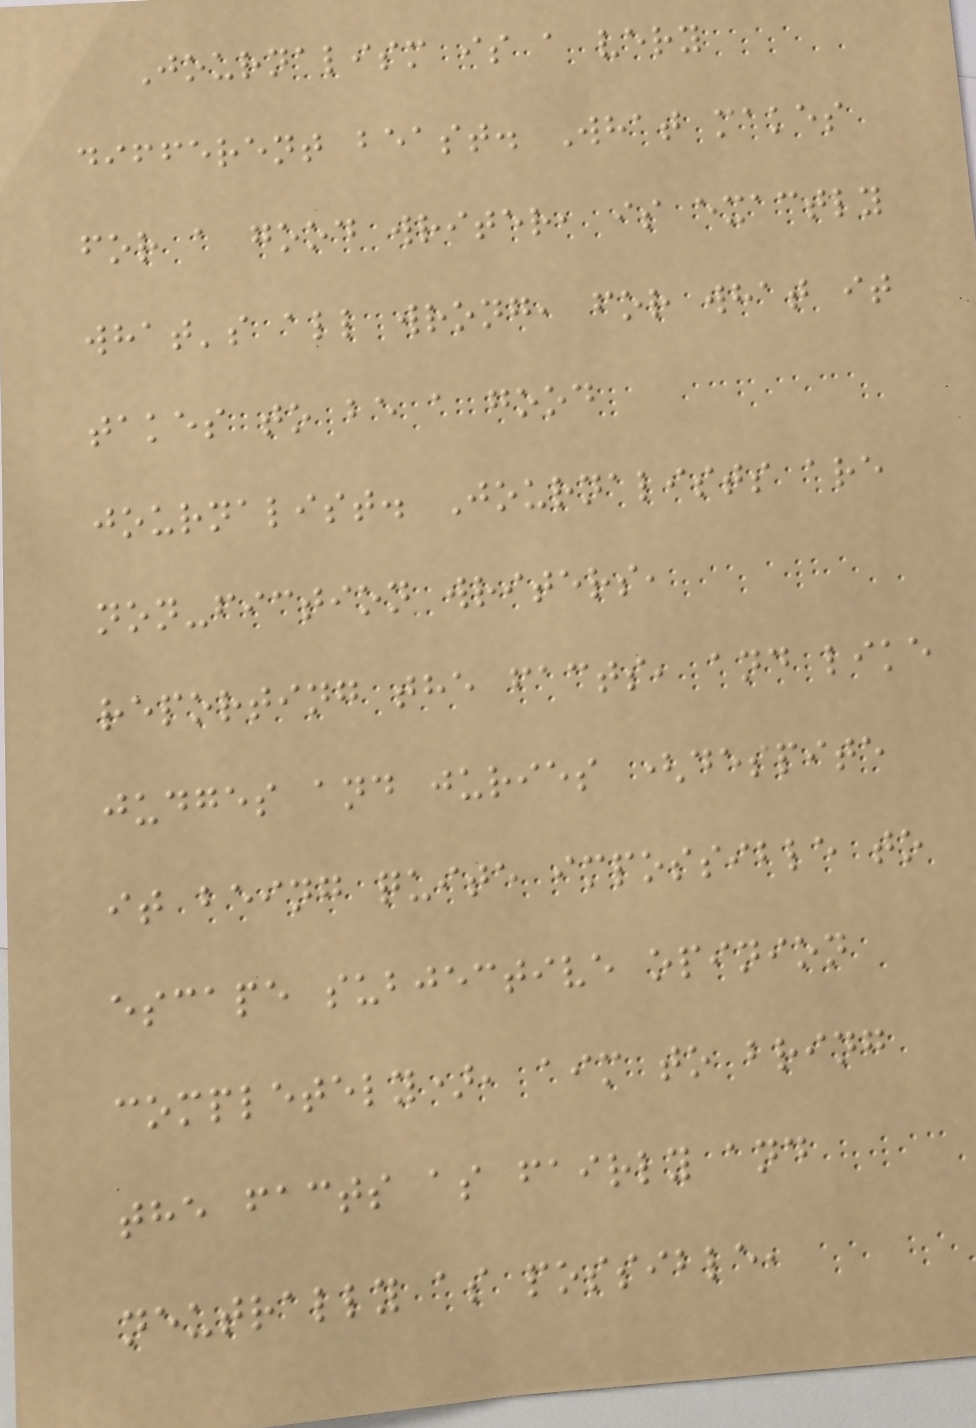Journalism is a very
different beast. What makes
for a good writer, is exactly
what's all wrong, for what it
takes to be a good
journalist. Journalists are
non-fiction writers,
reporting the facts, and like
judges and juries (despite
it being quite impossible to
escape subjective opinion
completely), aim to bring
the facts as fairly and
neutrally as possible,
